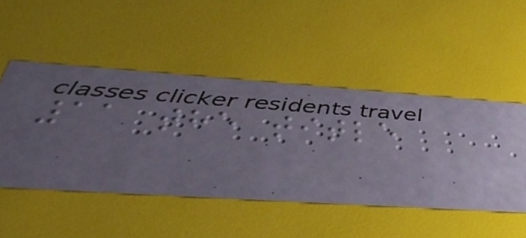11 the title
